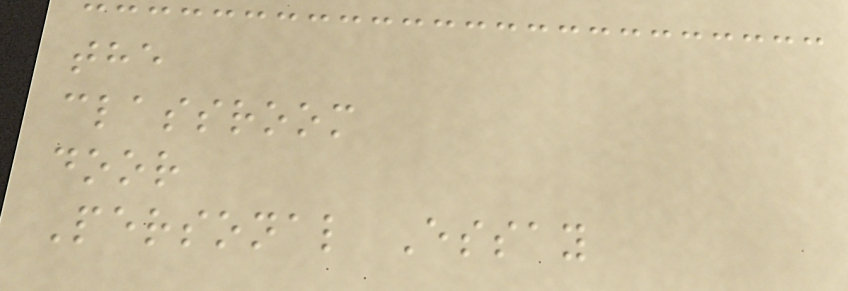the
classroom
door
Personal Essay
